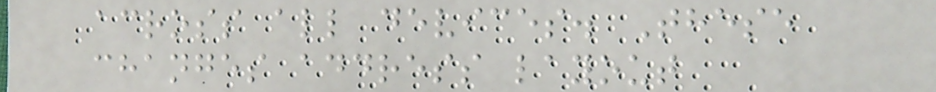across all devices. These
changes address layout
